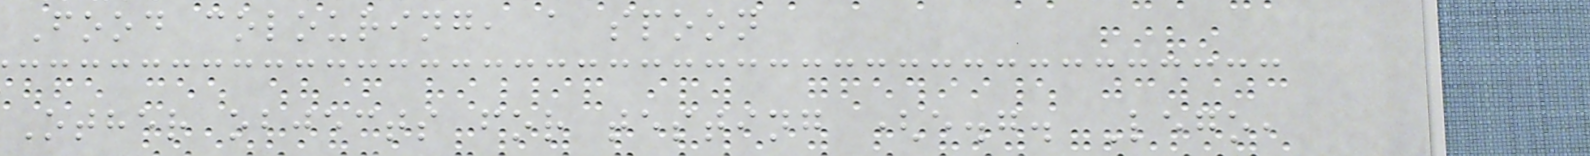Food colouring, a spoon
Other objects for testing (e.g. Lego,
